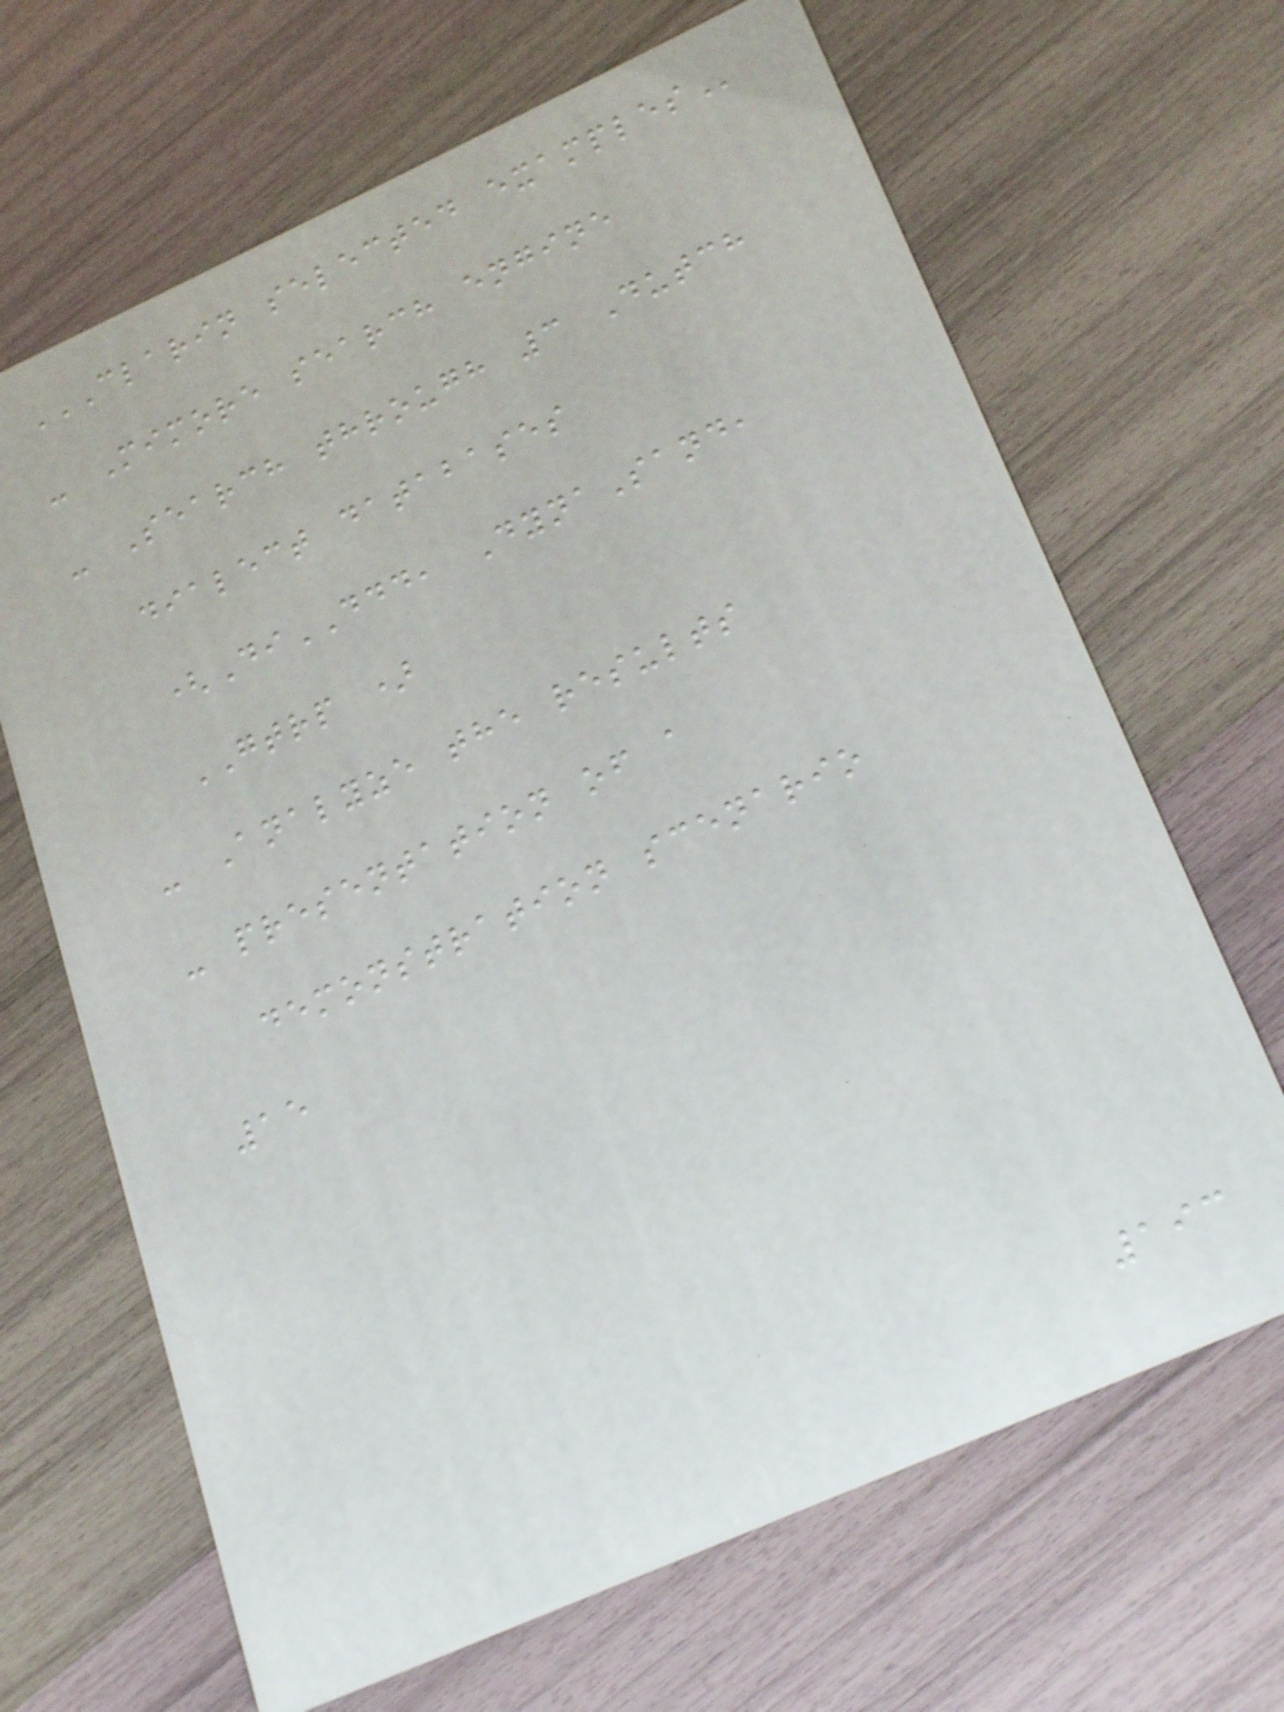CLARIN SELECTED EXAMPLES
- Mimore search engine
- Search through 3 Dutch
dialect databases
(DiDDD, DynaSand,
GTRP )
- Analyze the results
- presentation of a
demonstration scenario
15
193
